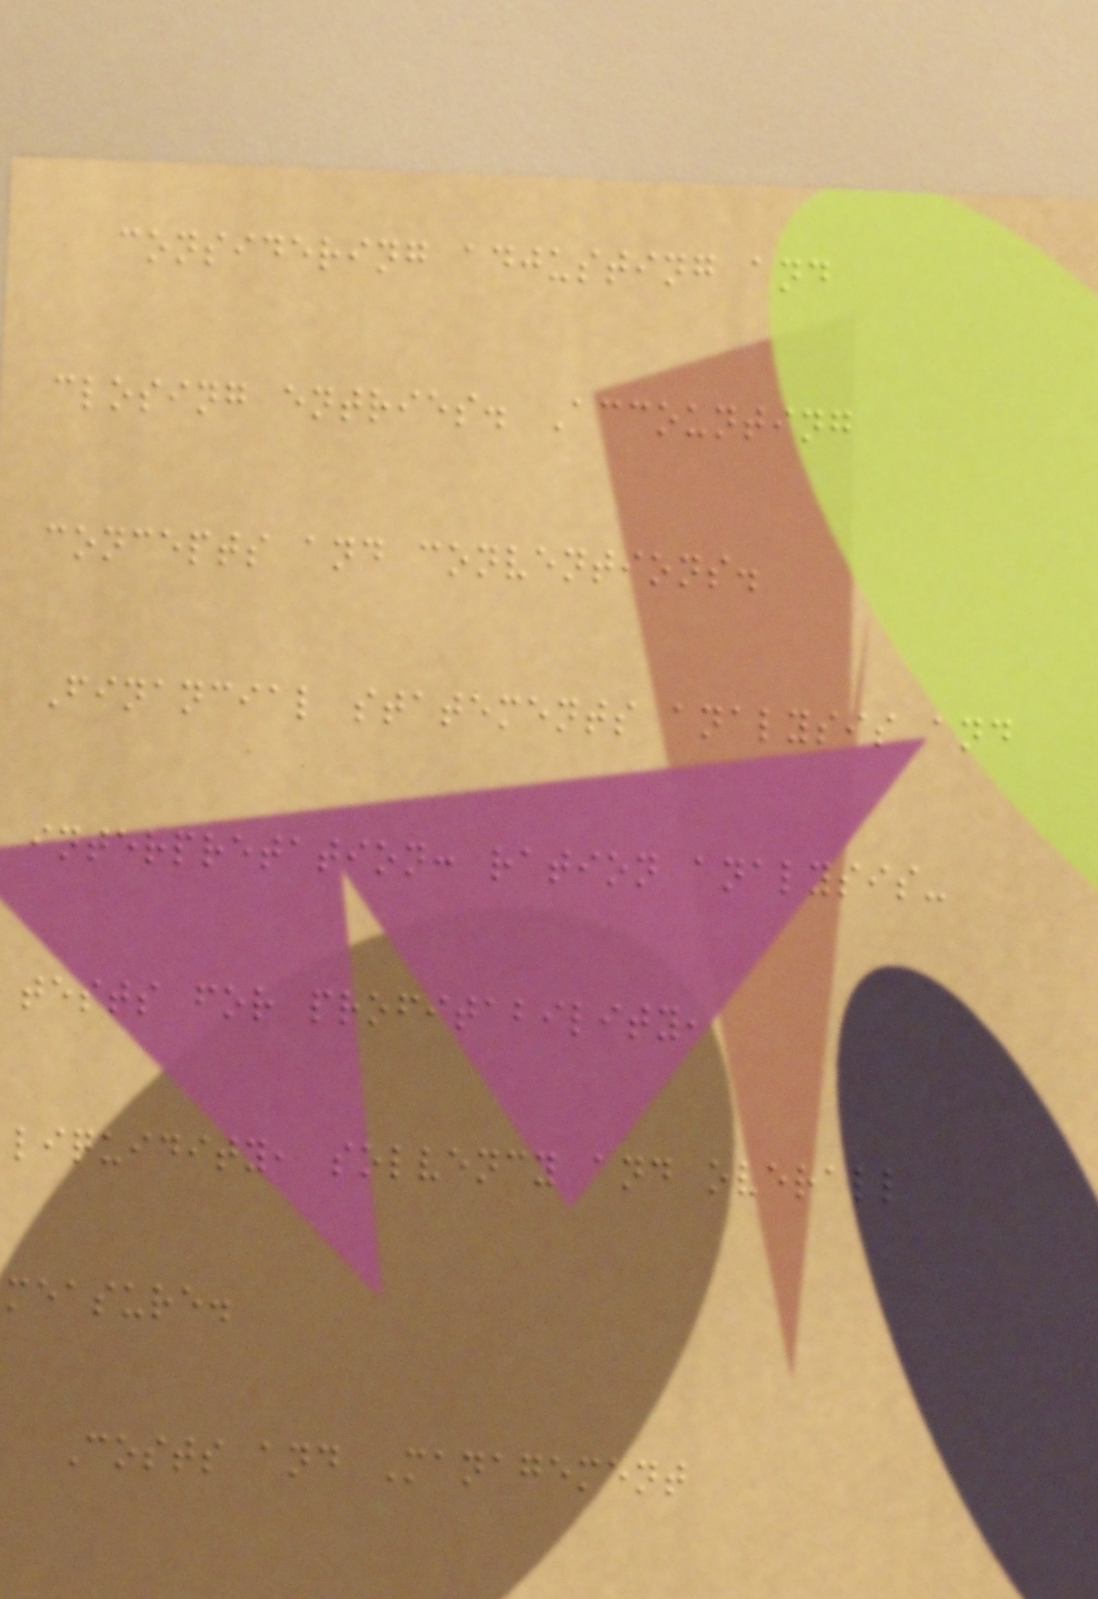considering adjusting and
closing entries. Accounting
concepts and conventions.
Financial statements analysis and
interpretation: ration analysis-
tests for profitability,
liquidity, solvency and overall
measure.
Costs and Management
